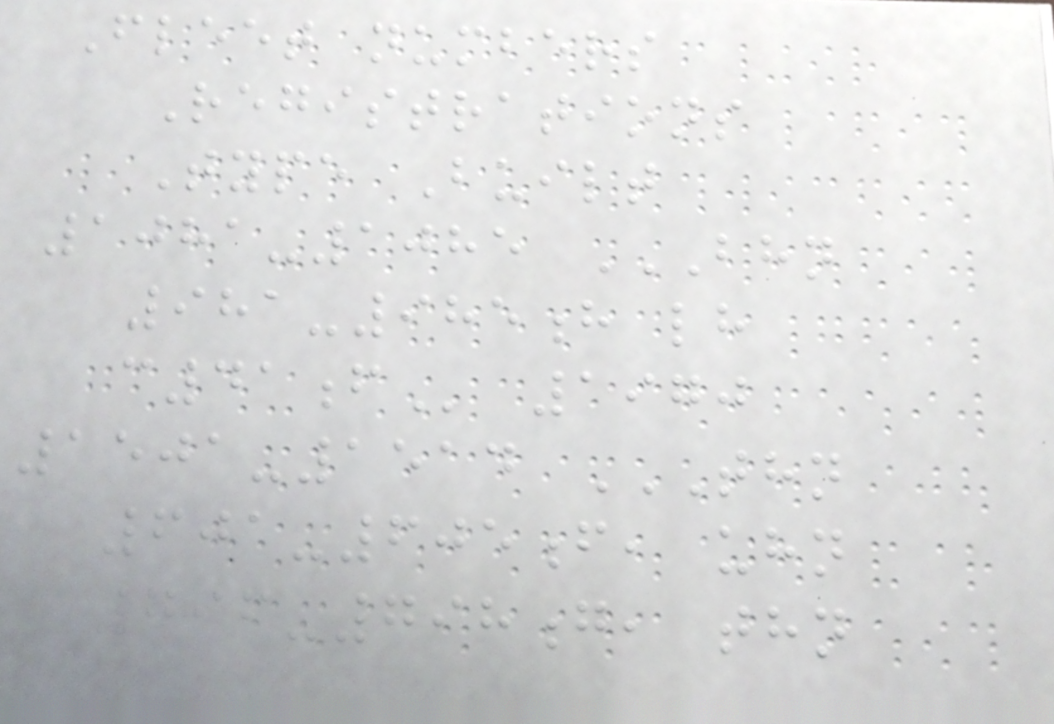Fleet numbers
Registrations
Type Built
1081-1085 BHN
981-985H LH
C41F 1970
1501-1514 THN
601-605F, UHN
796-798G, THN
